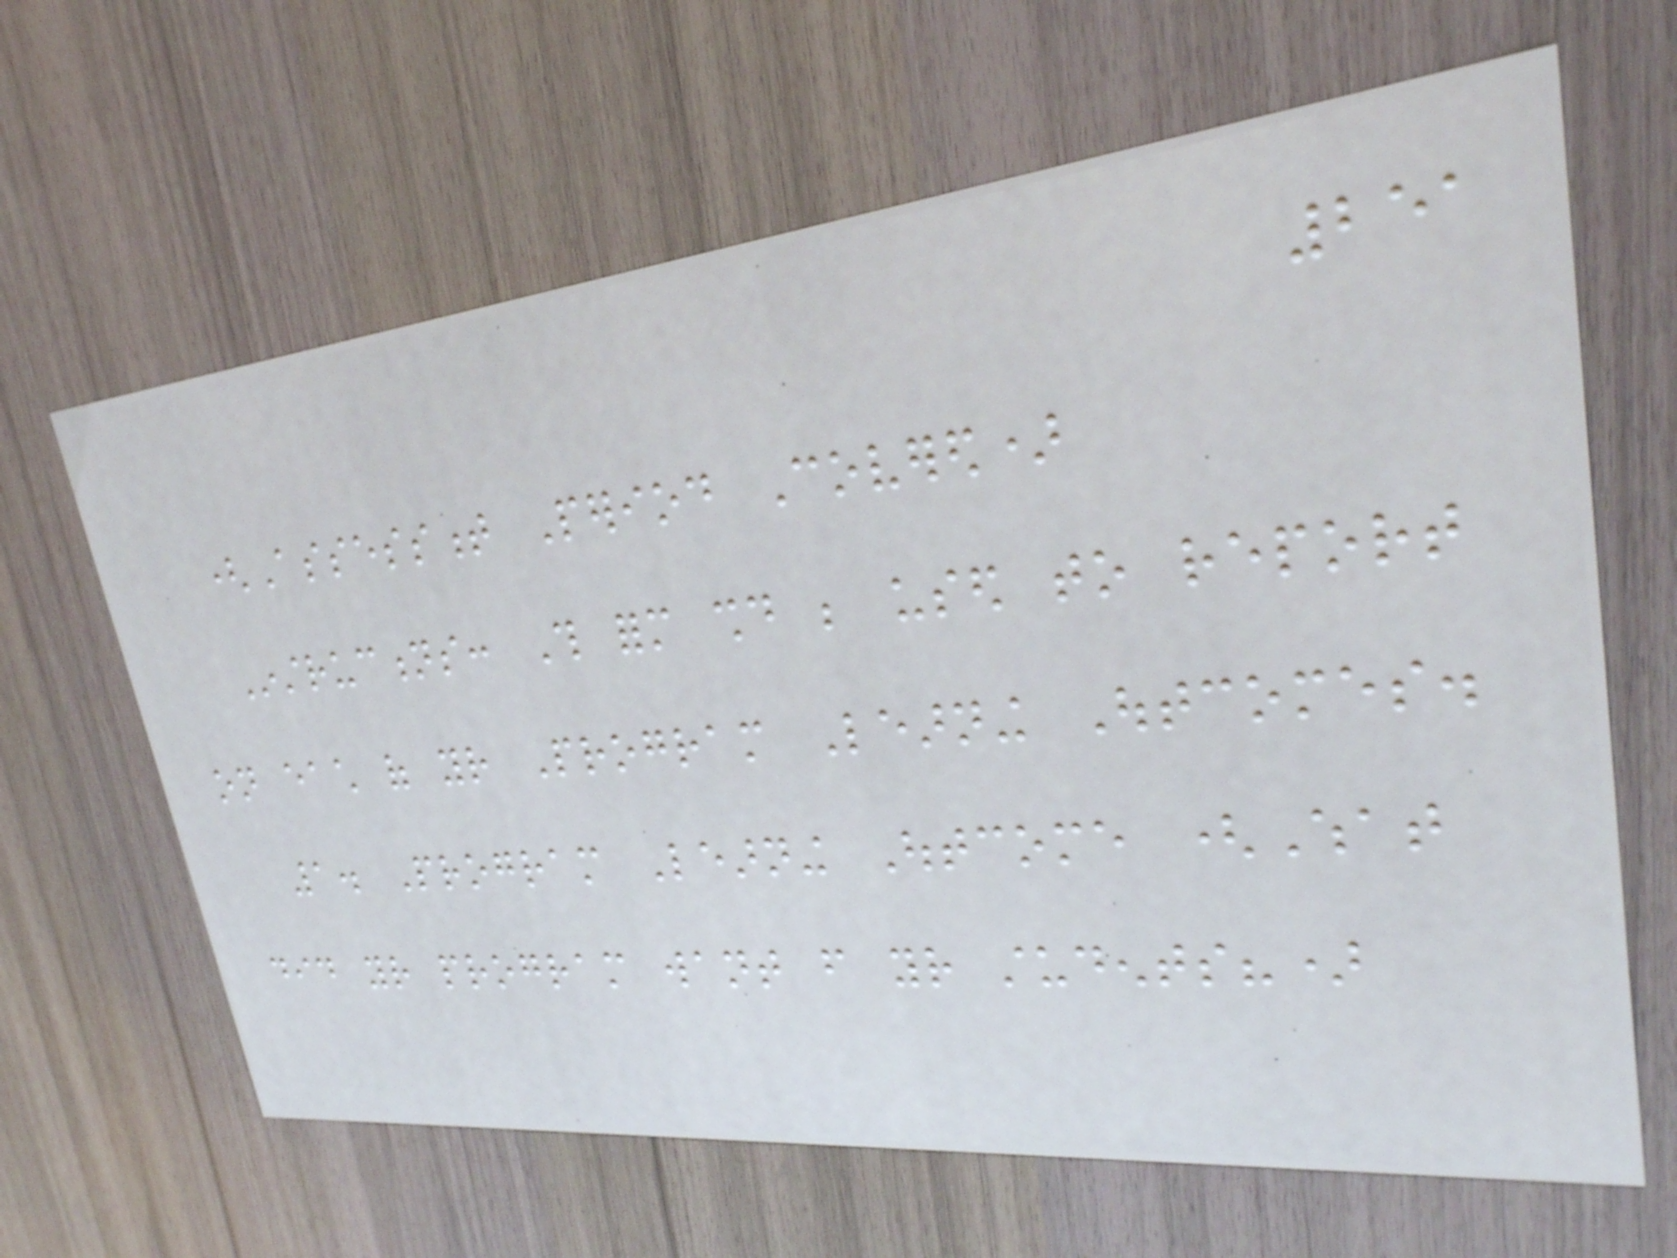251
(Assessment Period Covered)
Instructions: This form should be used to report
on each of your Program Learning Outcomes.
1. Program Learning Outcome (What
did your program want from your students?)
